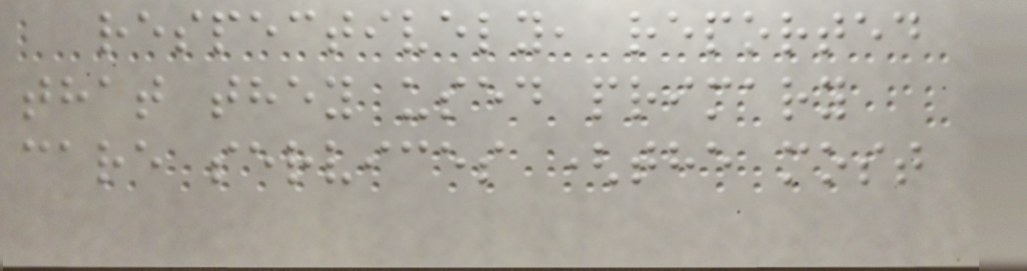respectively, reported
that they used primary
care services (the most
